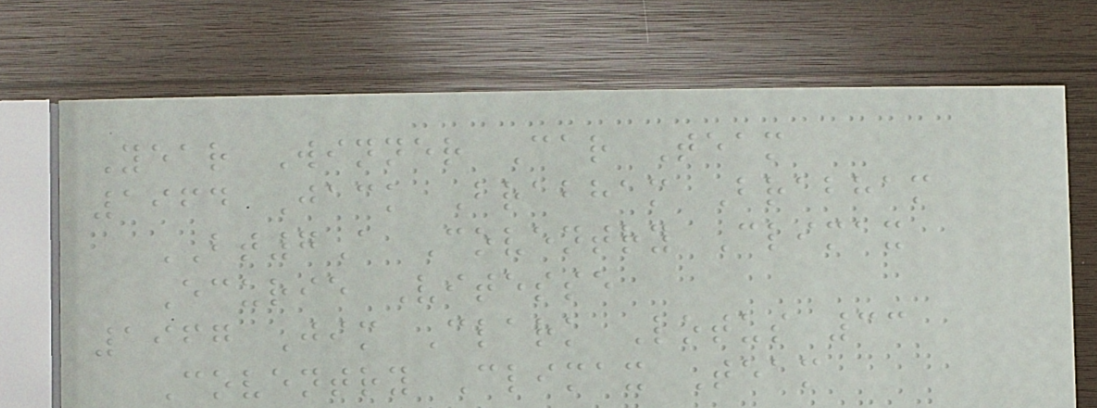Year Winner Car Team
1964 Jack Brabham Brabham
BT7A Coventry Climax
Ecurie Vitesse
1967 Jim Clark Lotus 33
Coventry Climax Team
